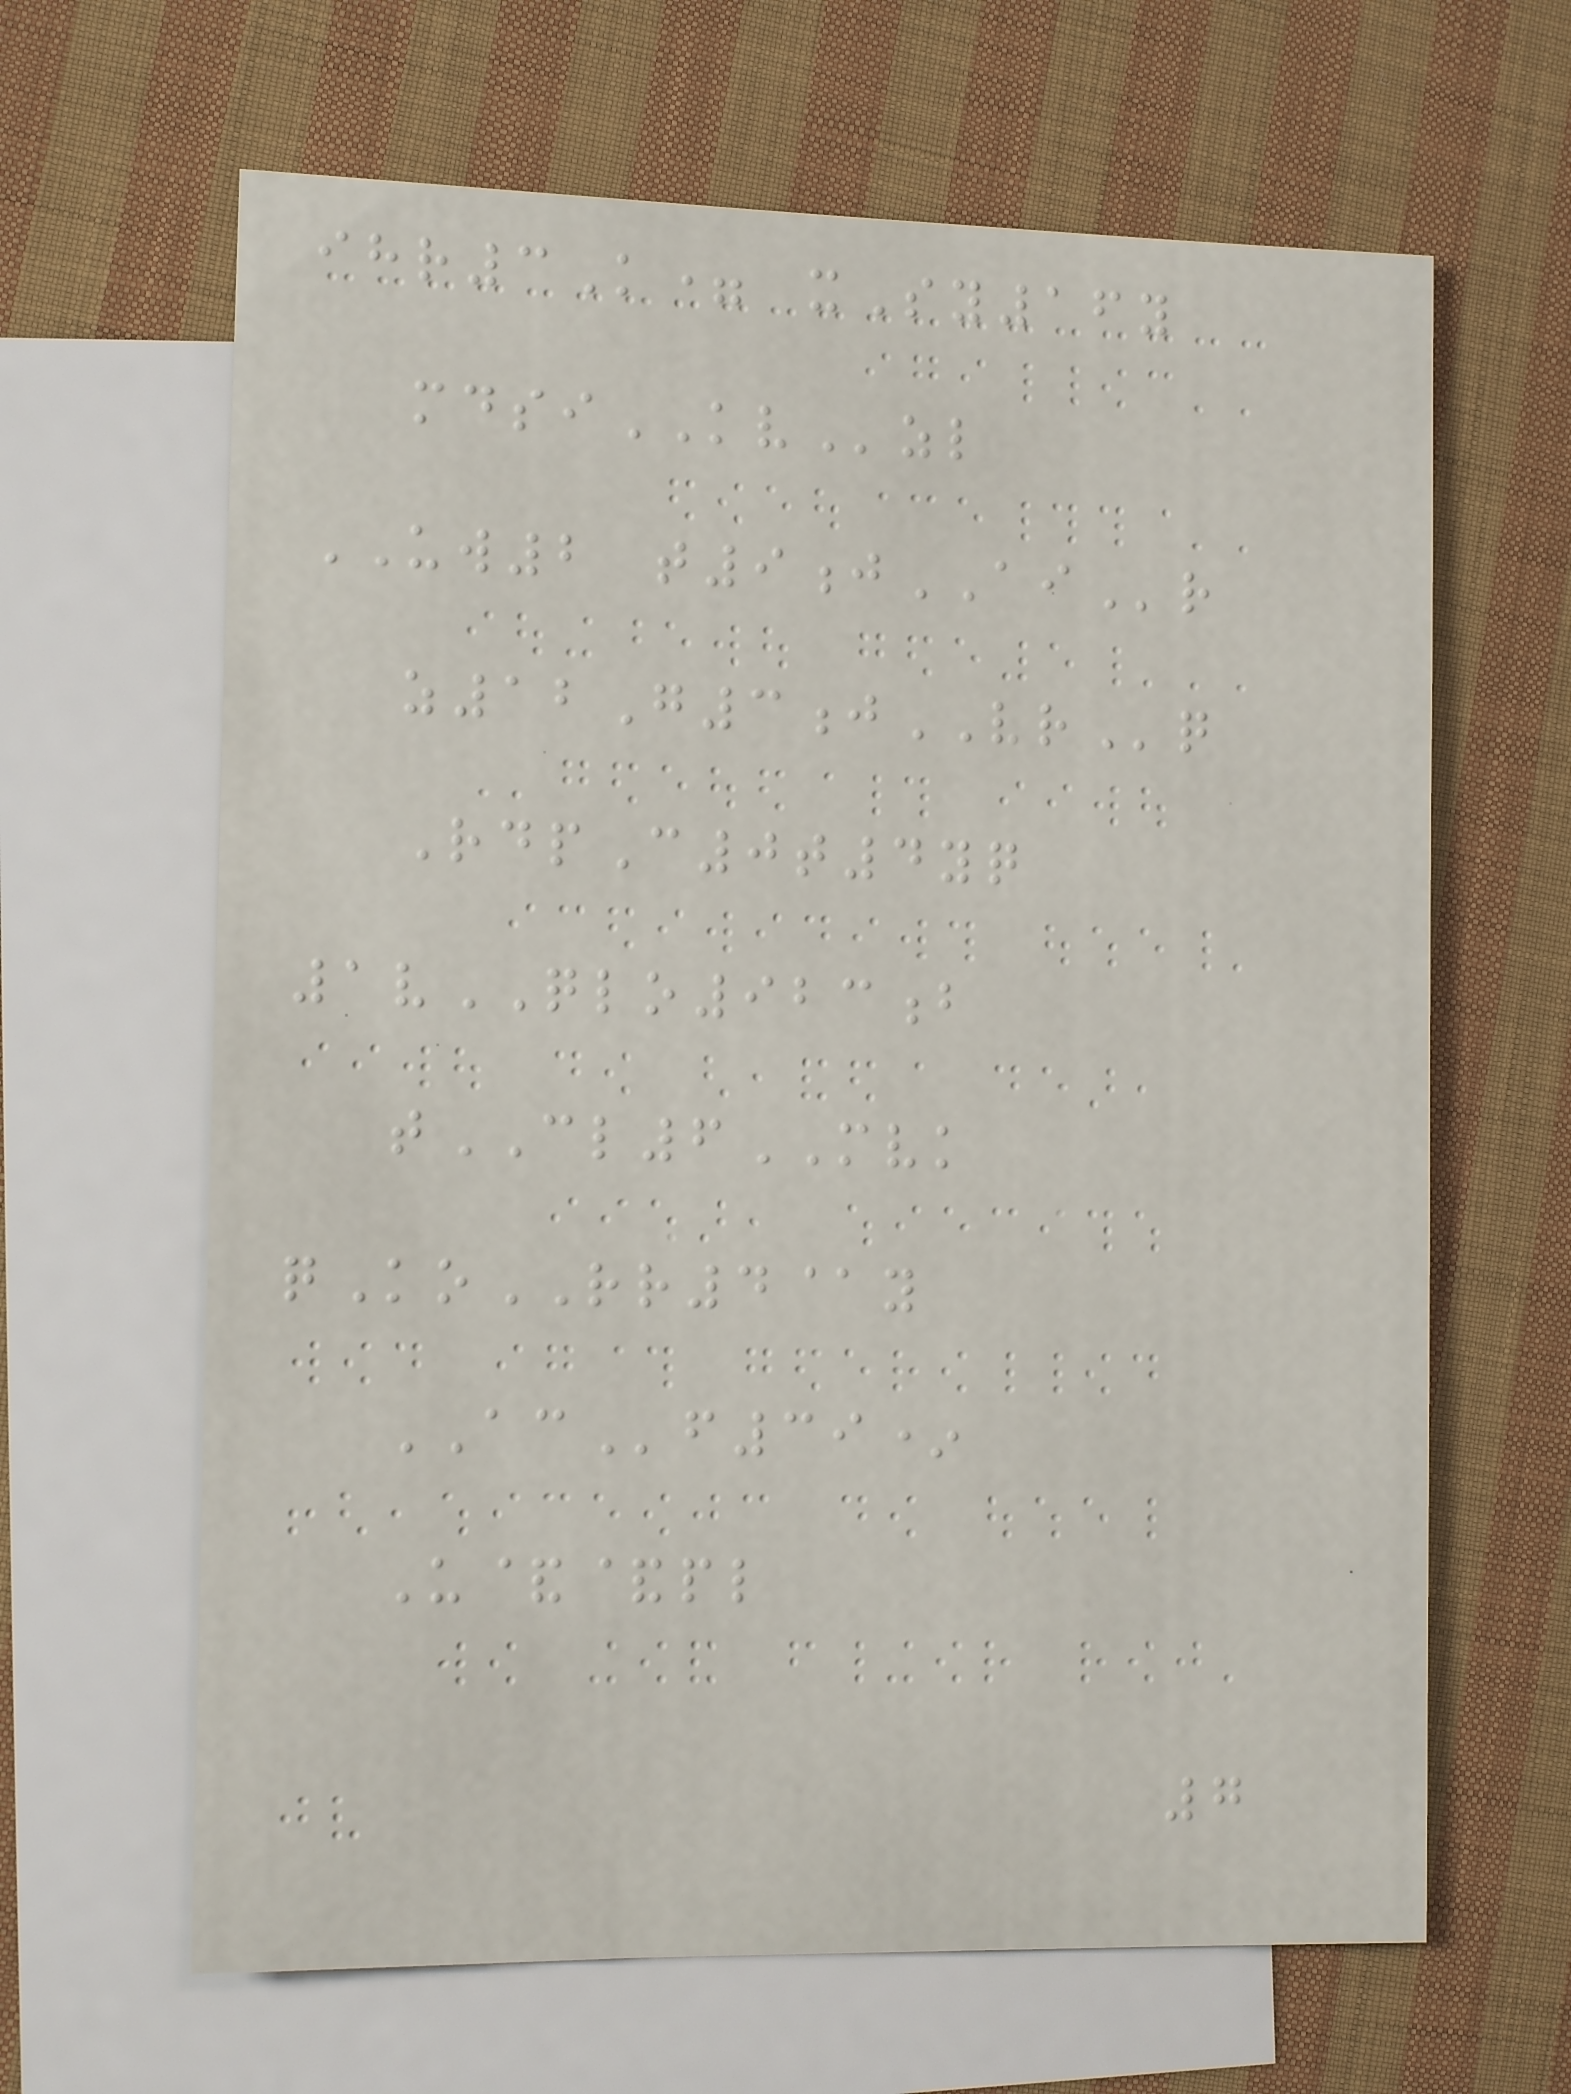ihr3K= xSy16y
mdsiKVzl
UW2 t9jAIr
z12G3jVRq
RdpC0t4yq
1vQLO923b
tCL6MVK
qKoRR4@y
ACf39*
U&&pl
7
